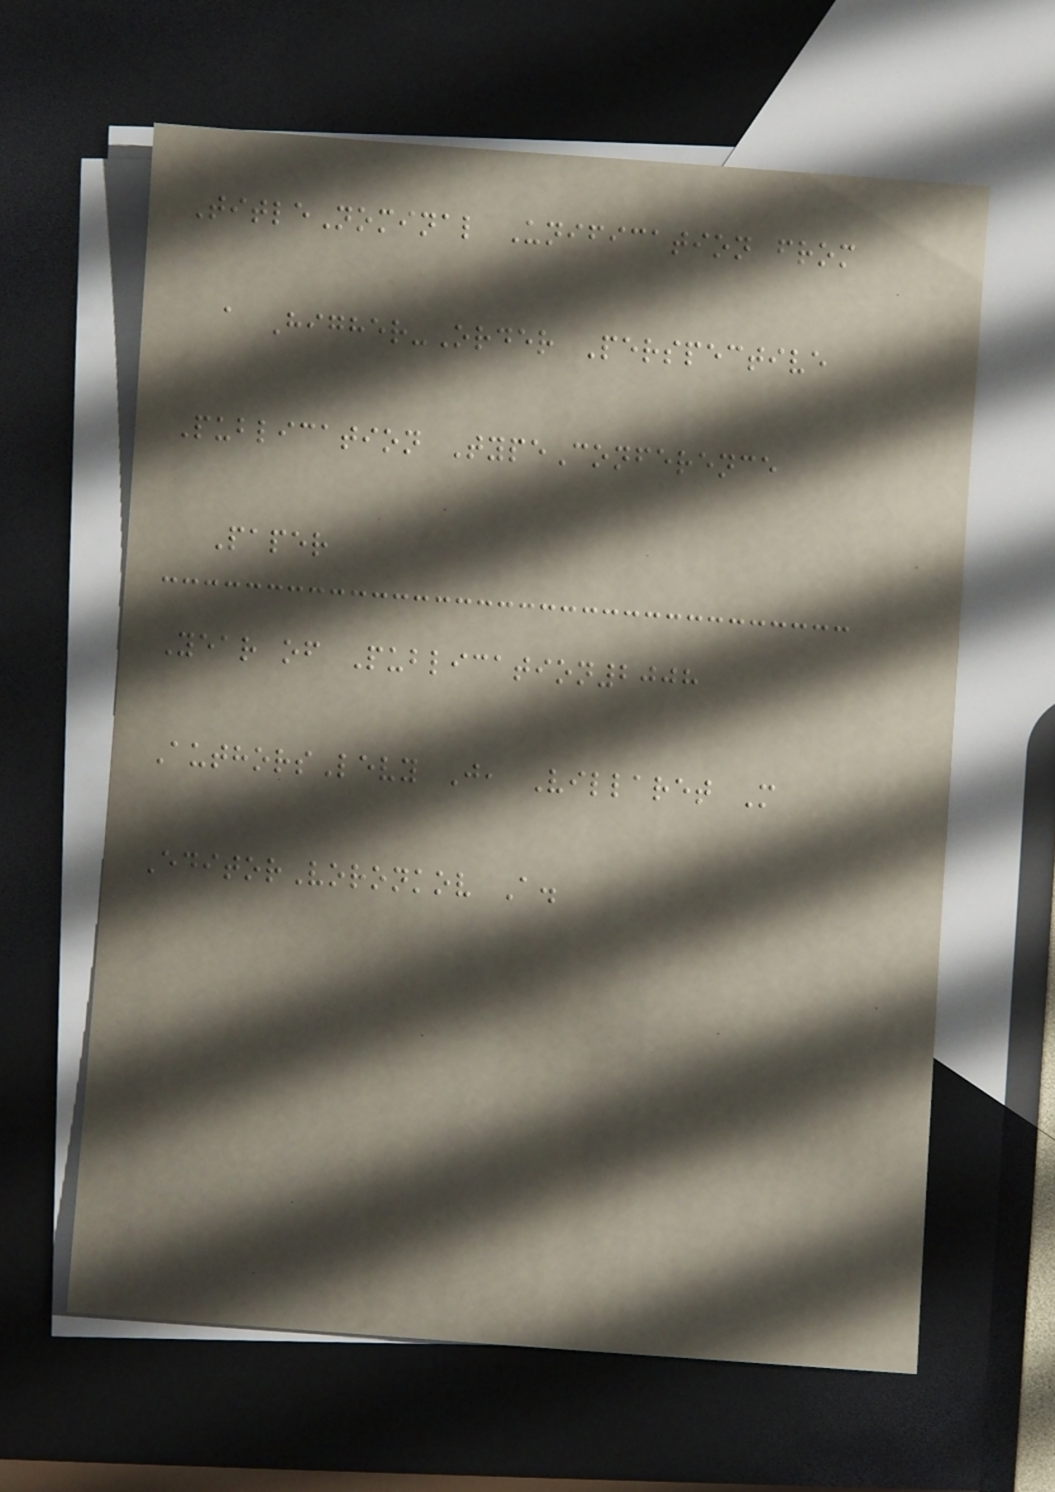TitleNominal Unification from
a Higher-Order Perspective
Publication TypeConference
Paper
Year of Publication2008
AuthorsLevy J, Villaret M
EditorVoronkov A.
